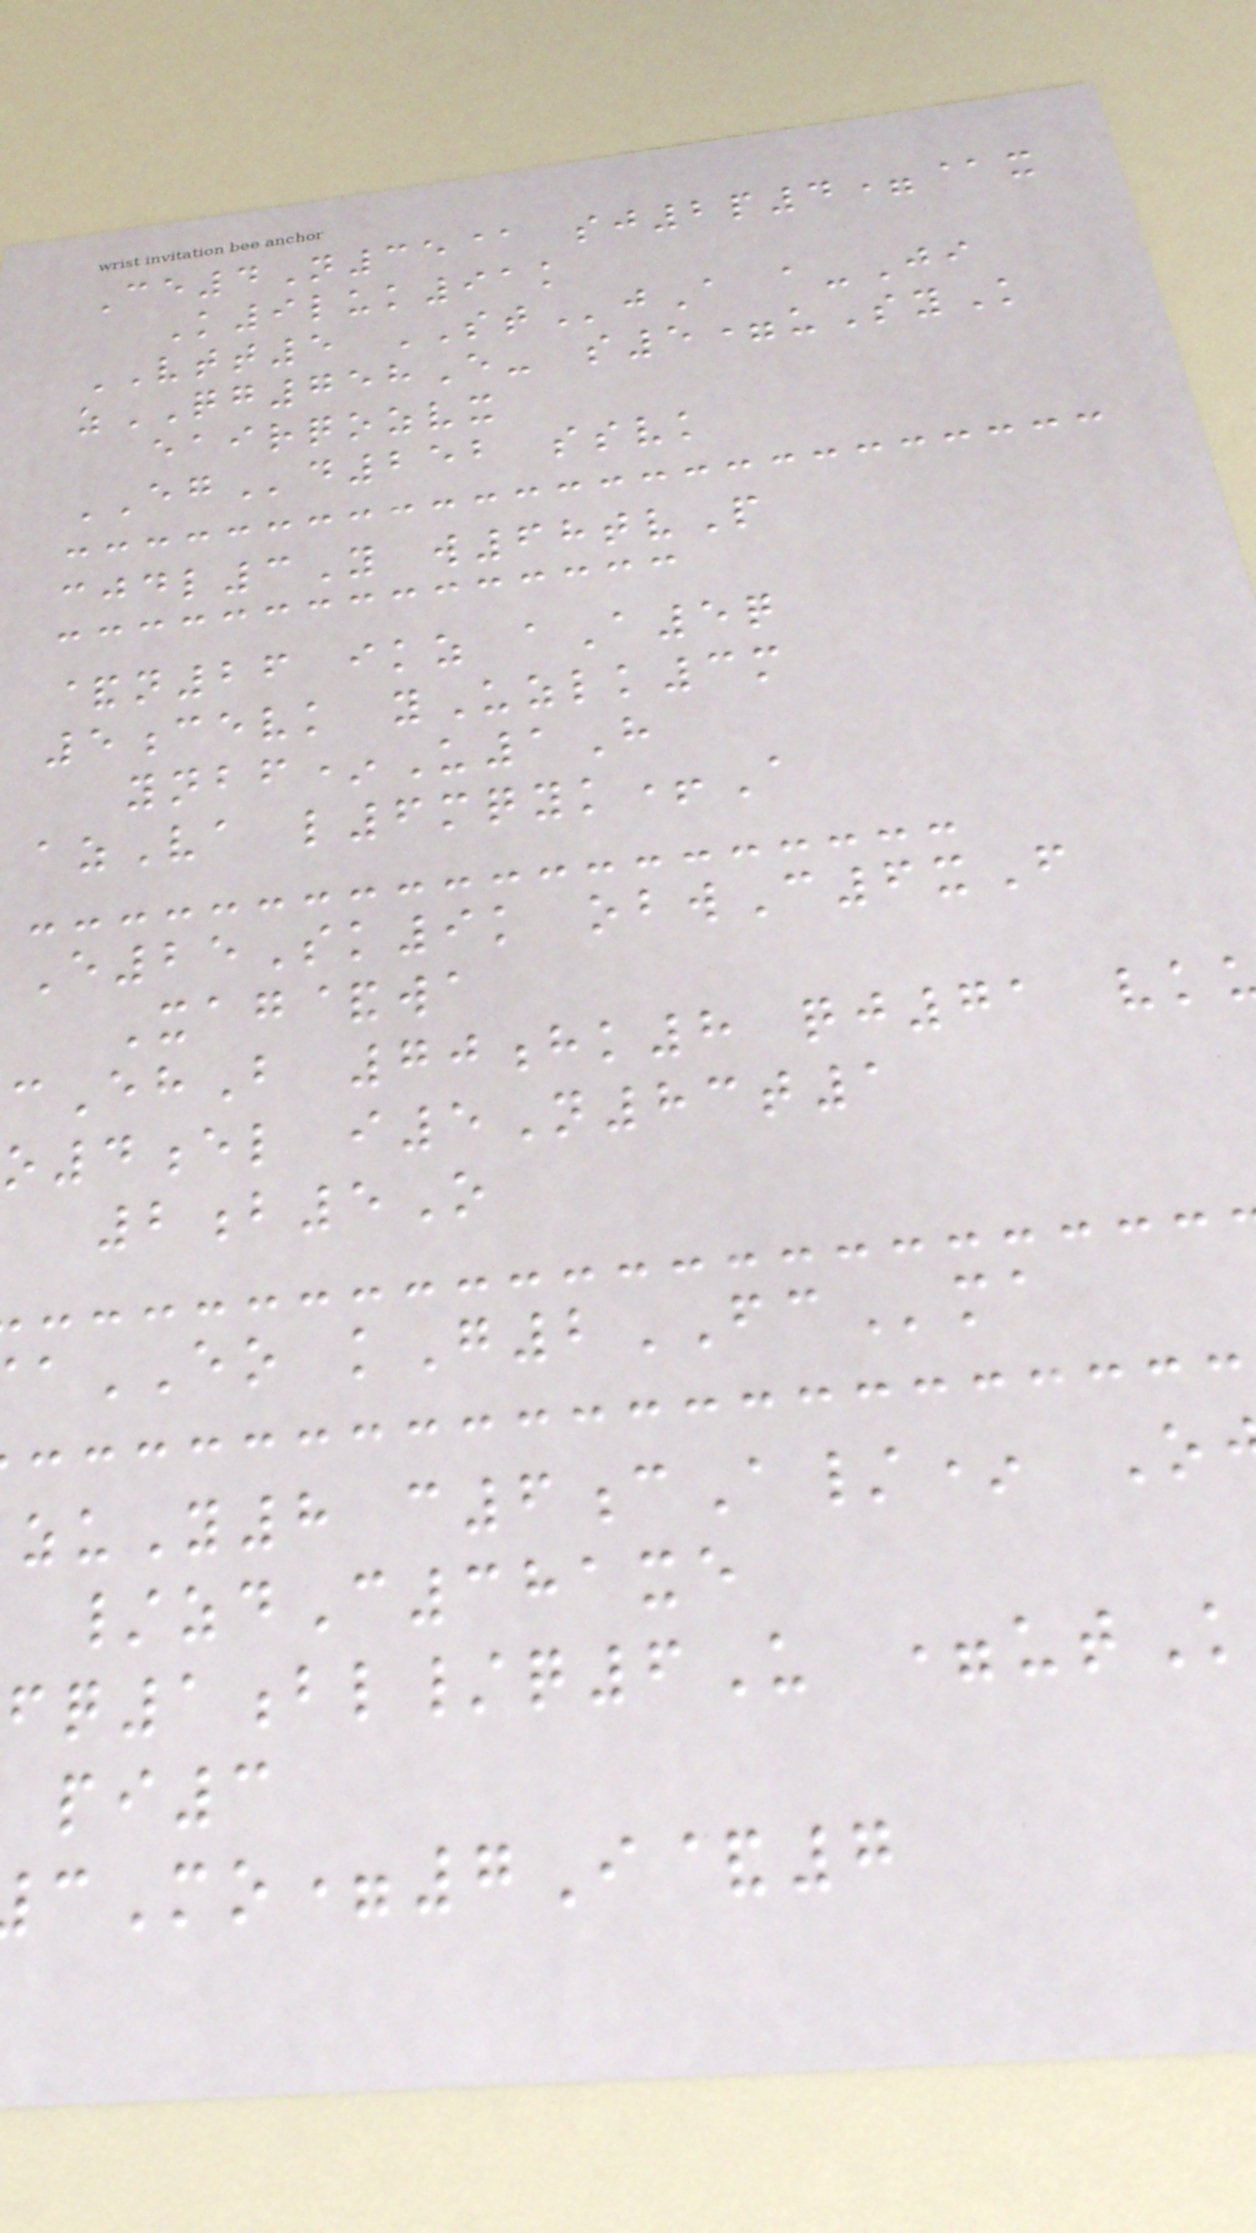Ce4N35@ sj2p4=@x
K9luk91k
VTT5 STjA a-Ji
zQG758E- s5=uSyK
eairqozvx
EGd252 ssvk
cjdl3Y w68tvP
&n26 ikz aA5q
5cevk yUzlk3m
ynbf*U1H
azVa l6mqyk+A
E25Sk9k obwC6xF
Xag&wa
cEhB 70hk8 qj71 vk
o4el i5N83t1
2b5O
EO kG2FCma
uY8 c6cA/* O
/zdC381xe
q1bl/q6U =utK
pi3
Mo=7I&7
